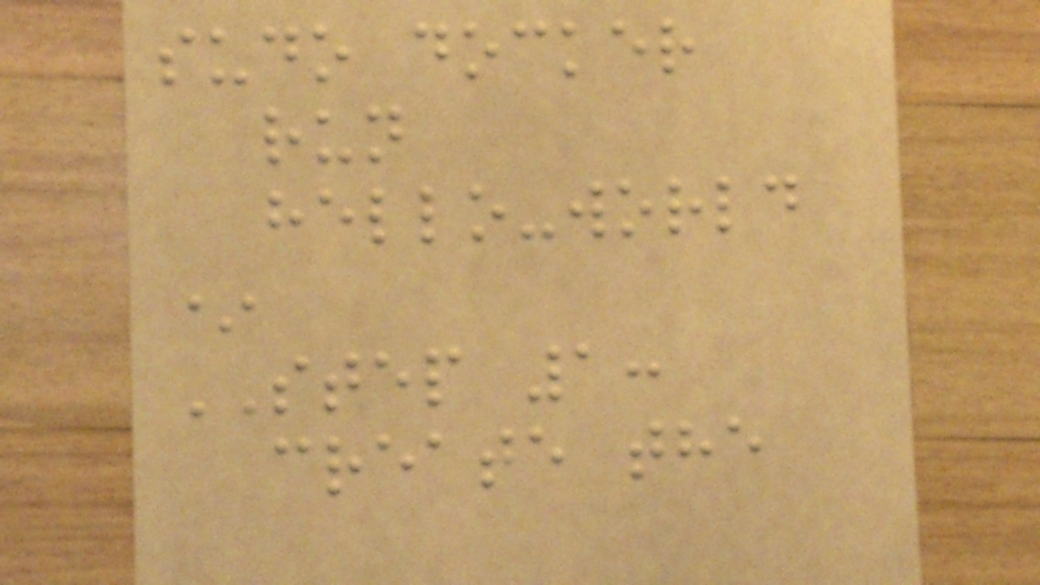sudo docker
run
hello-world
*
STEP 1:
create the
